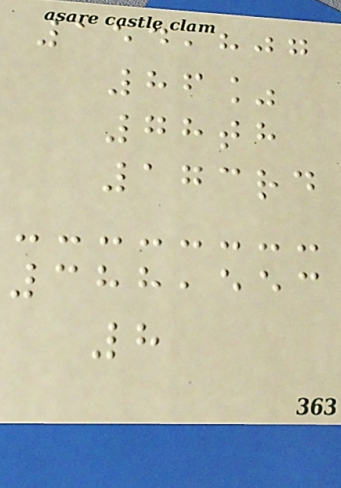154,807
86%
78th
173rd
388,553
8
